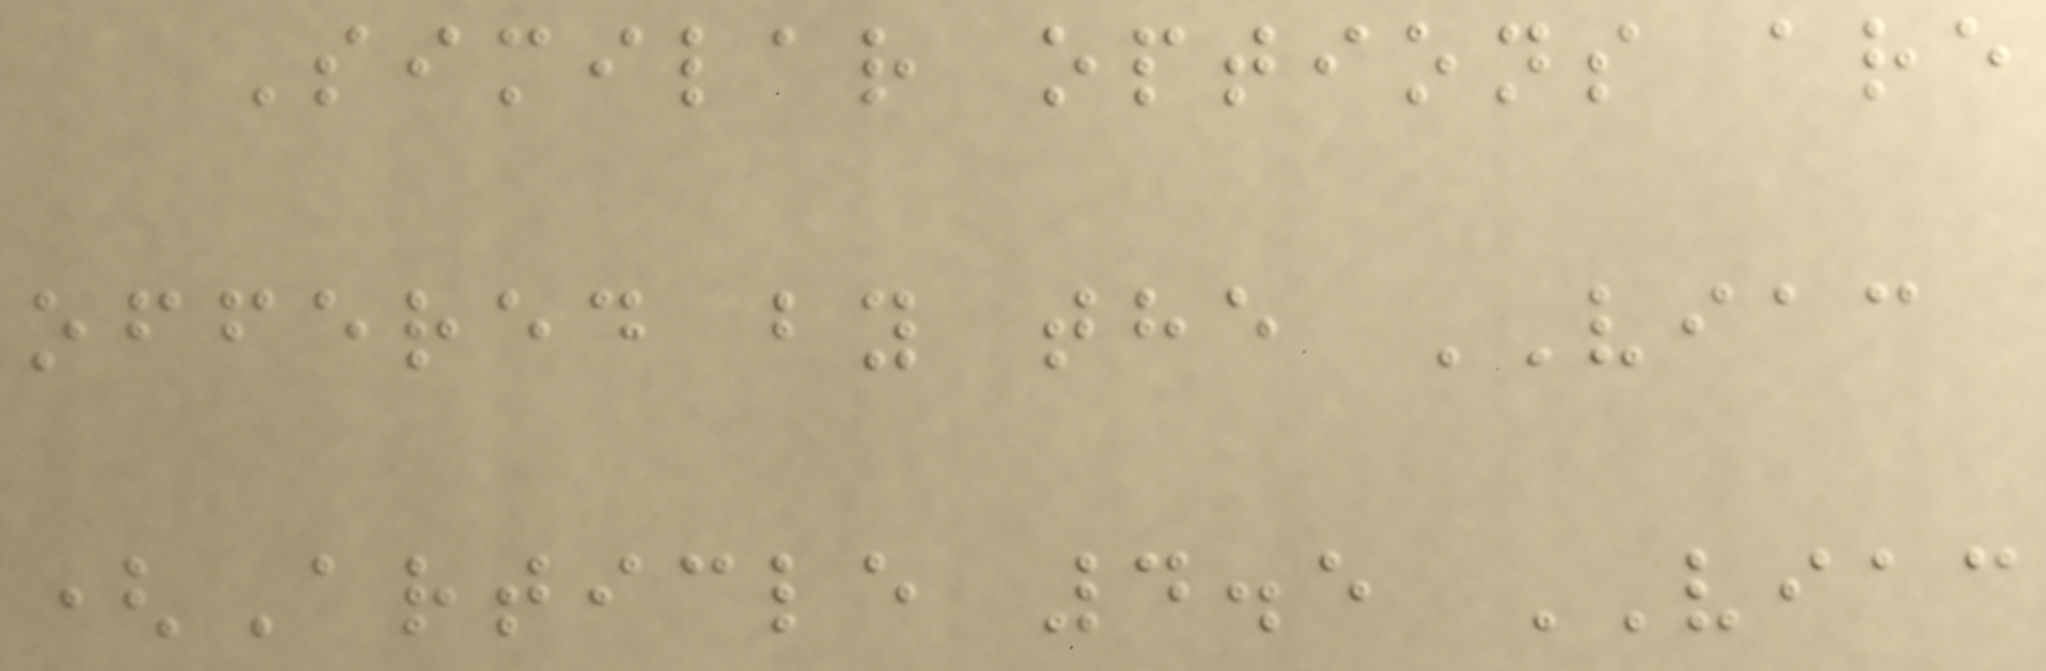Similar options are
offered by the VIAC
(Article 4.5 VIAC
